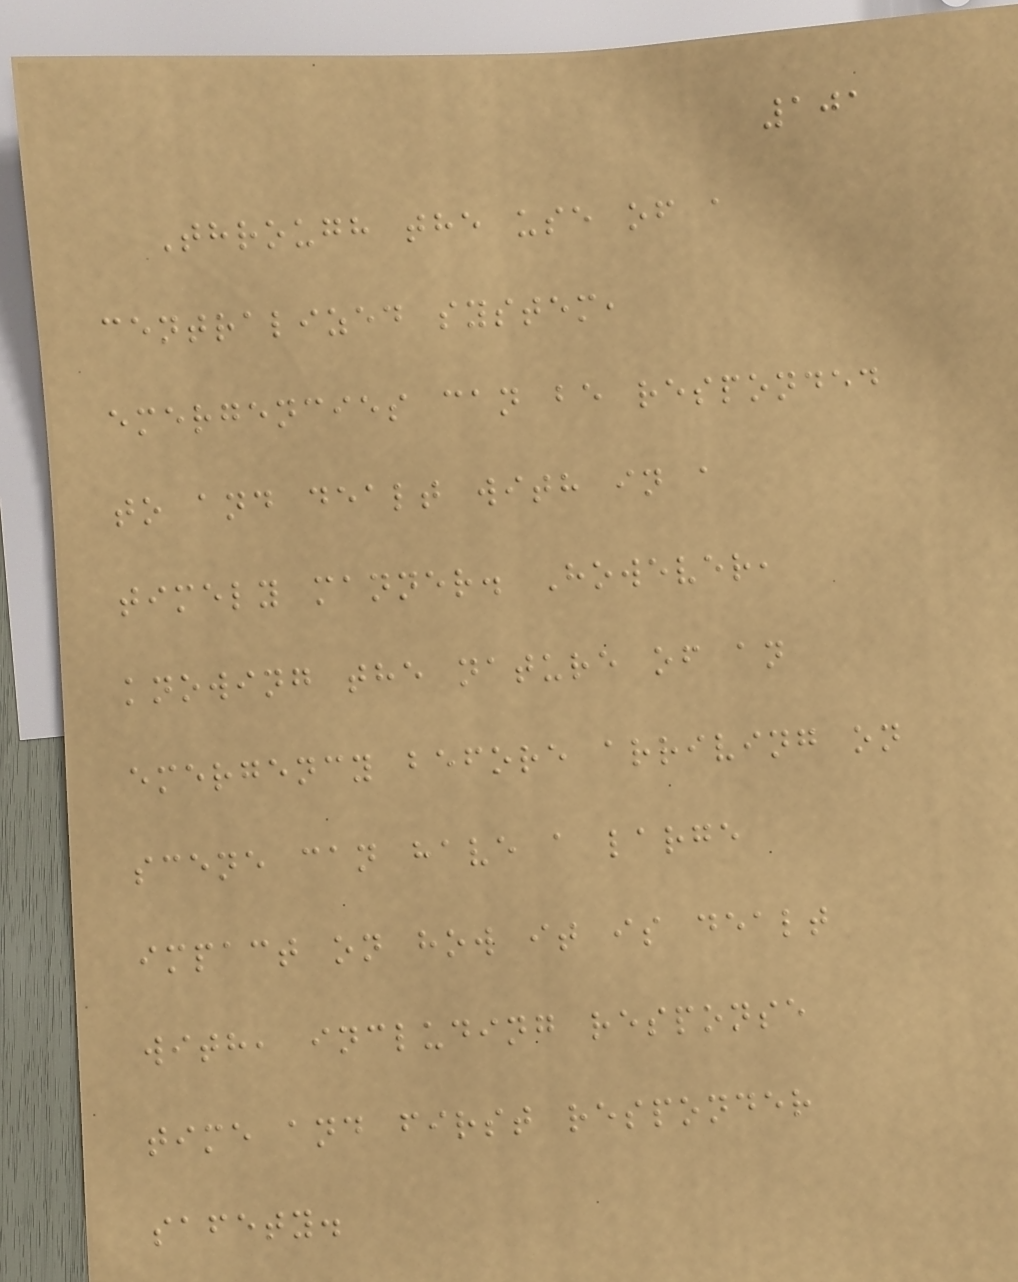101
Through the use of a
centralized system,
emergencies can be responded
to and dealt with in a
timely manner. However,
knowing the nature of an
emergency before arriving on
scene can have a large
impact on how it is dealt
with, including response
time and first responder
safety.
